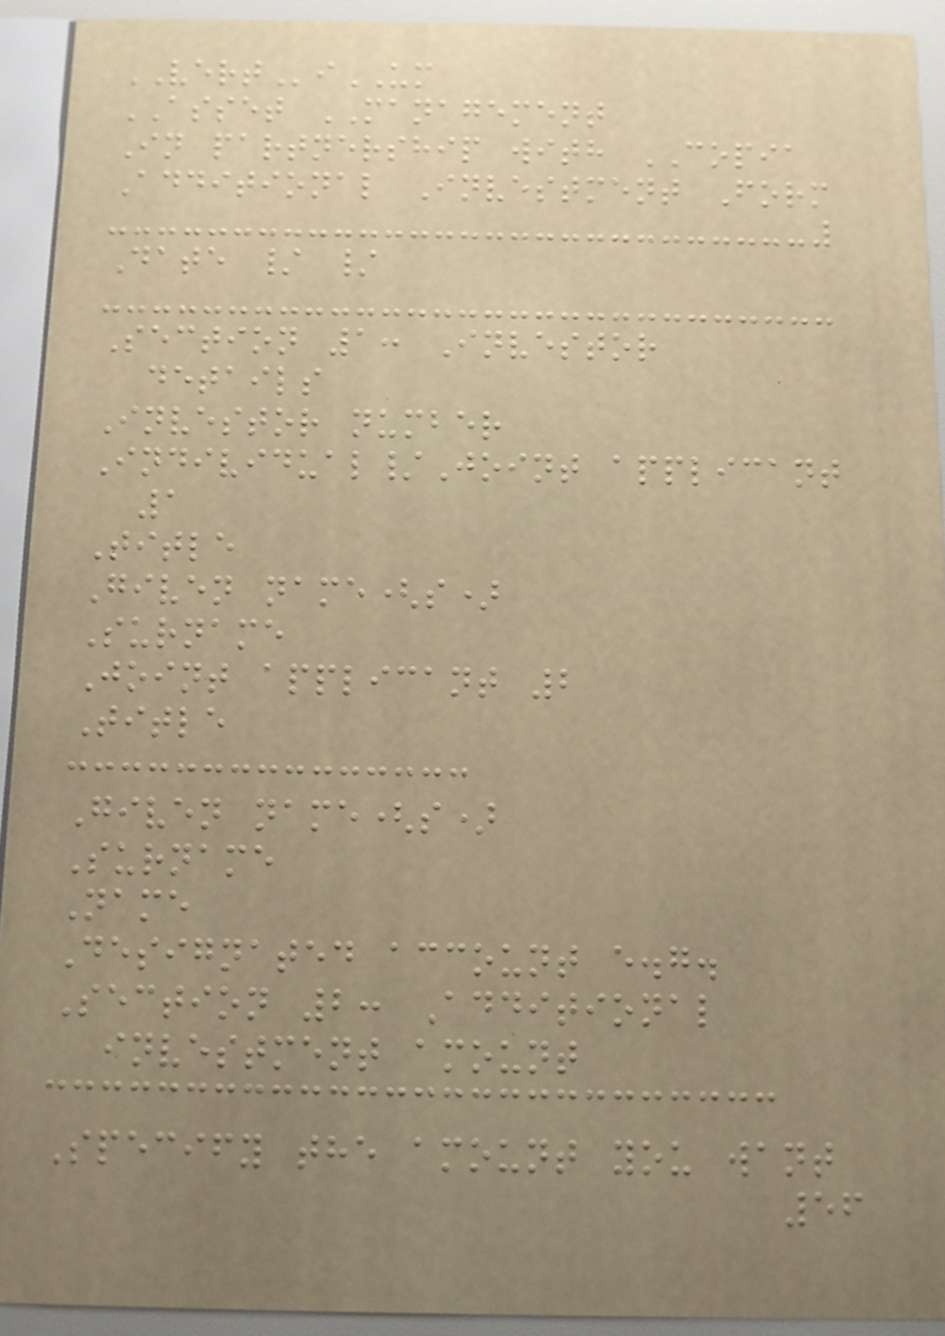VERTiUM
ASSET MANAGEMENT
In partnership with COPIA
Additional Investment Form
Date / /
Section 1: Investor
details
Investor number
Individual/Joint applicant
1
Title
Given name(s)
Surname
Joint applicant 2
Title
Given name(s)
Surname
Name
Designated account e.g.
Section 2: Additional
investment amount
Specify the amount you want
56
